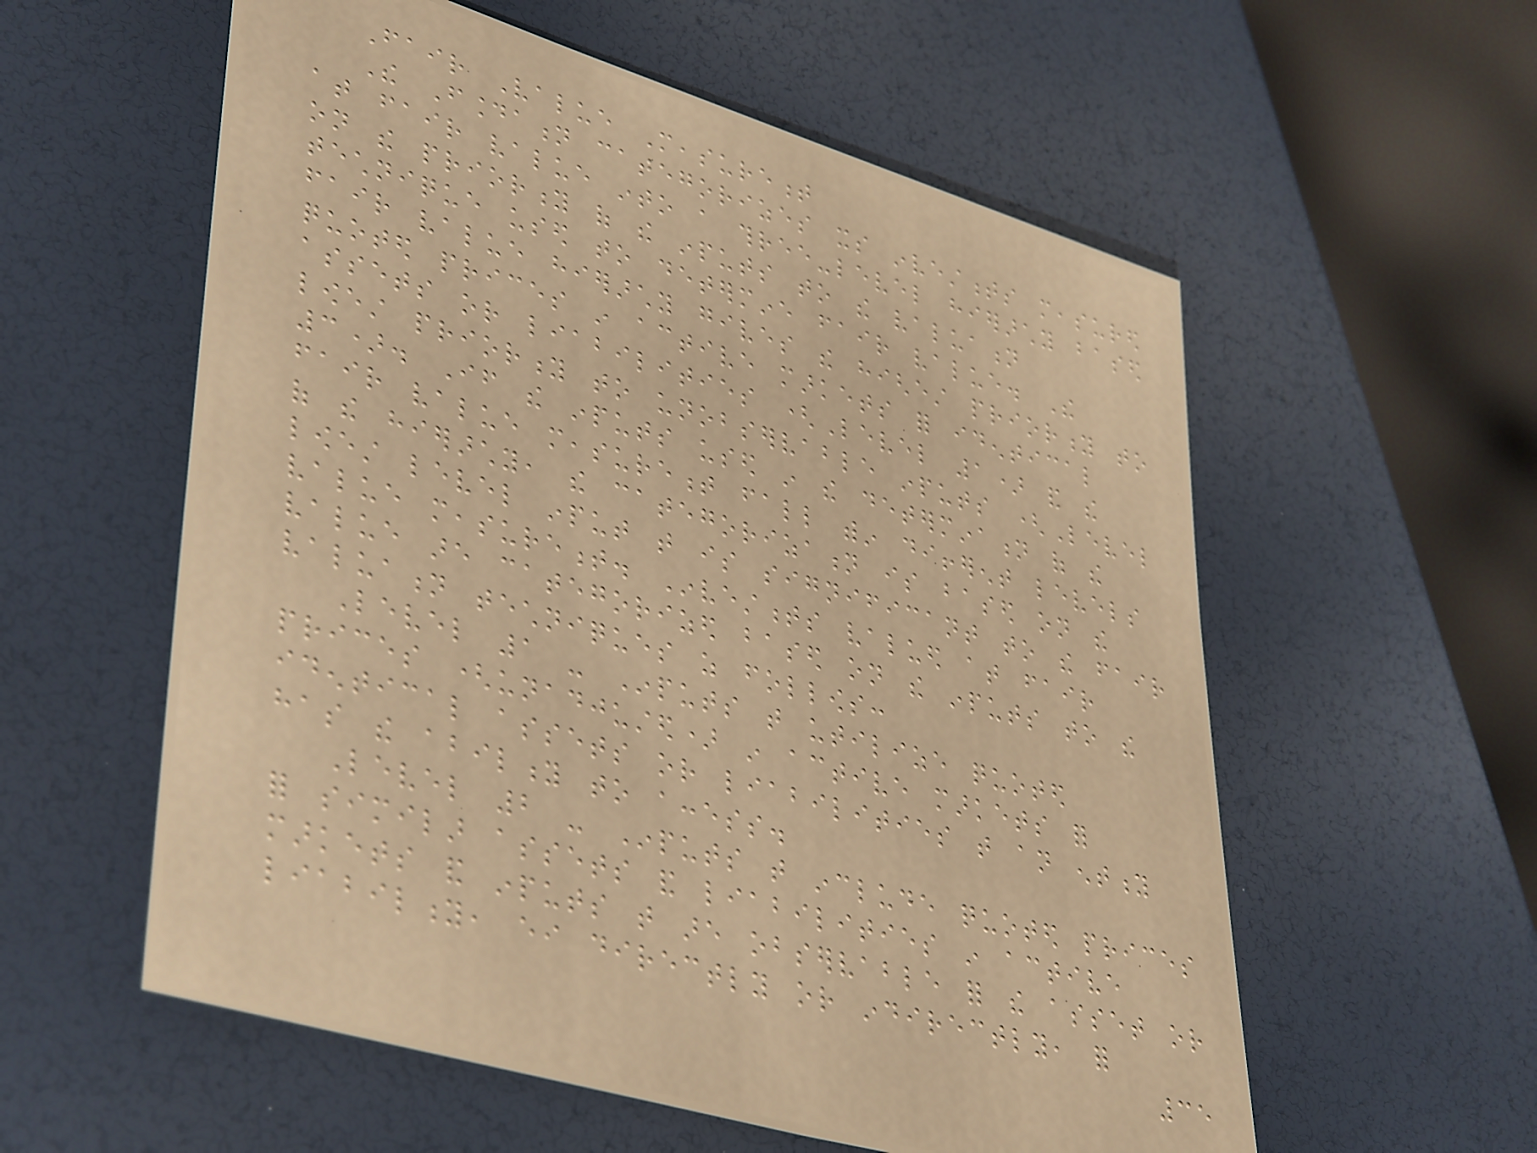Fair Value Measurement
The Foundation categorizes its investments measured
at fair value into a three-level hierarchy based
on the priority of the inputs to the valuation
technique used to determine fair value. The
fair value hierarchy gives the highest priority to
quoted prices in active markets for identical
assets or liabilities (Level 1) and the
lowest priority to unobservable inputs (Level
3). If the inputs used in the determination of the
fair value measurement fall within different levels
of the hierarchy, the categorization is based on the
lowest level input that is significant to the fair
value measurement. Investments valued at fair
value are categorized based on the inputs to the
valuation techniques as follows:
Level 1 - Inputs that utilize quoted
prices (unadjusted) in active markets for
identical assets or liabilities that an entity
has the ability to access.
Level 2 - Inputs that include quoted prices
for similar assets and liabilities in active
markets and inputs that are observable for the asset or
liability, either directly or indirectly, for
35
